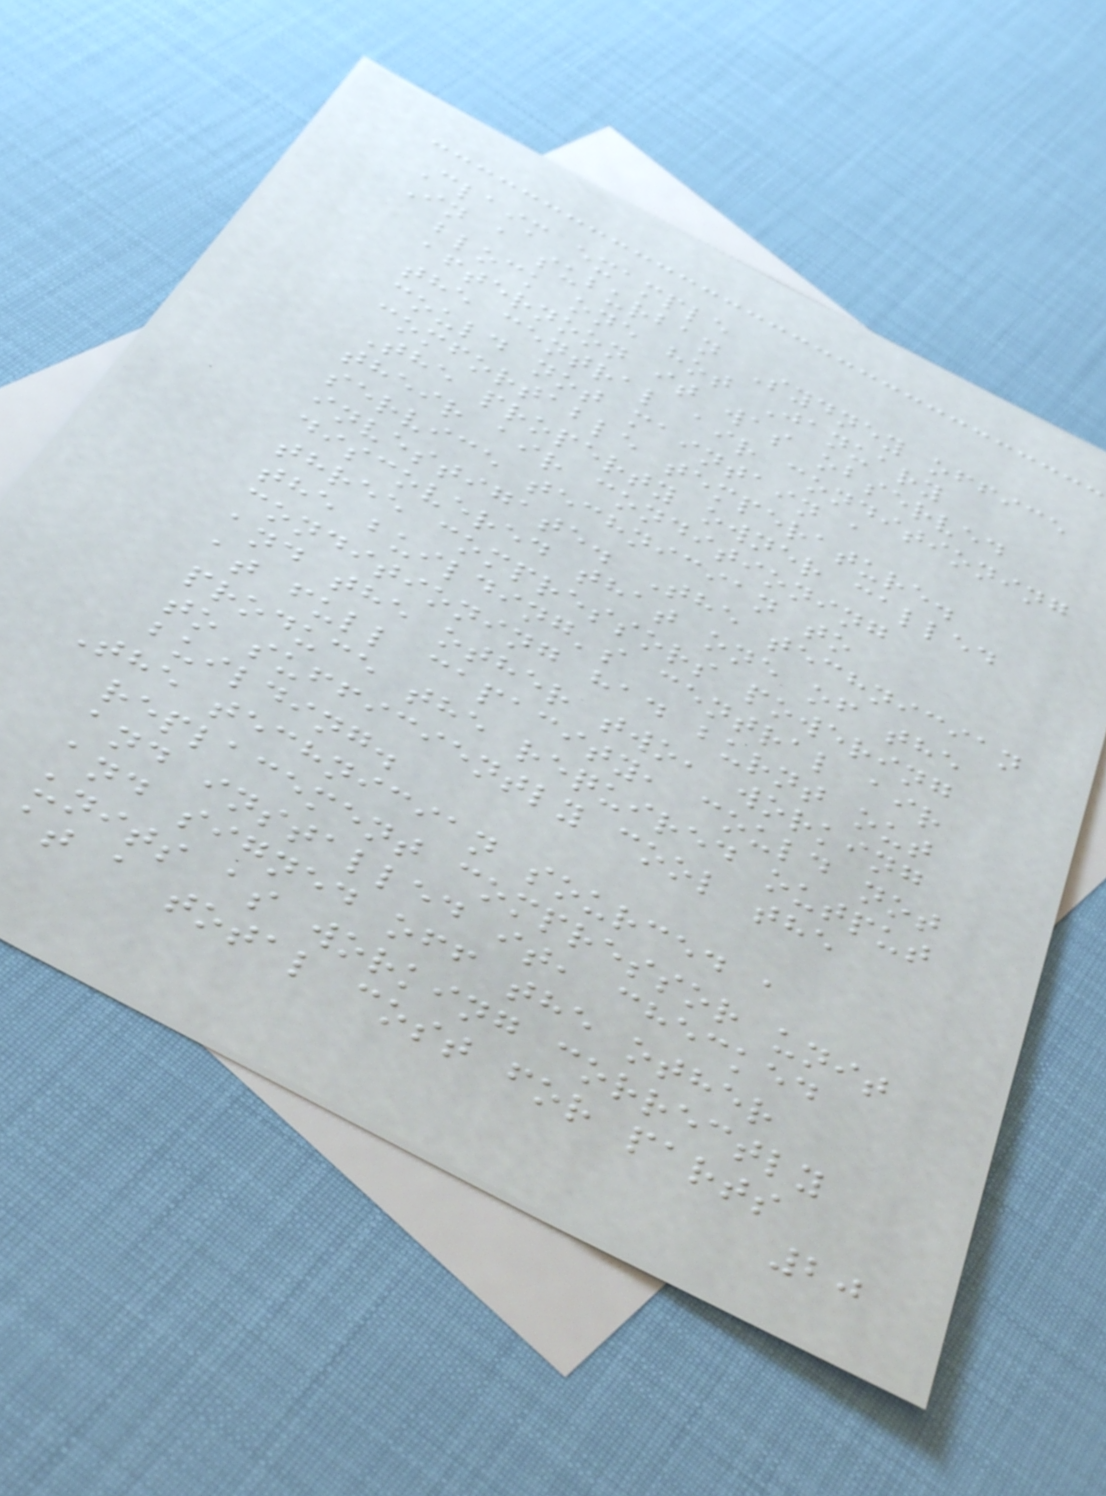Claim example
In a suburban Sydney office
block one hot January
afternoon it was observed
the central air conditioning
could not maintain a
comfortable temperature.
The property owner called
their air conditioning
service technician to
investigate. The technician
discovered that one of the
three compressors powering
the building's central air
conditioning had burnt out
and the other two, working
at full capacity, could not
produce the required output
to sufficiently cool the
building.
The technician sourced a
replacement compressor unit
and installed it, checked
and signed off the other
units as working correctly
at a total cost for parts
20
